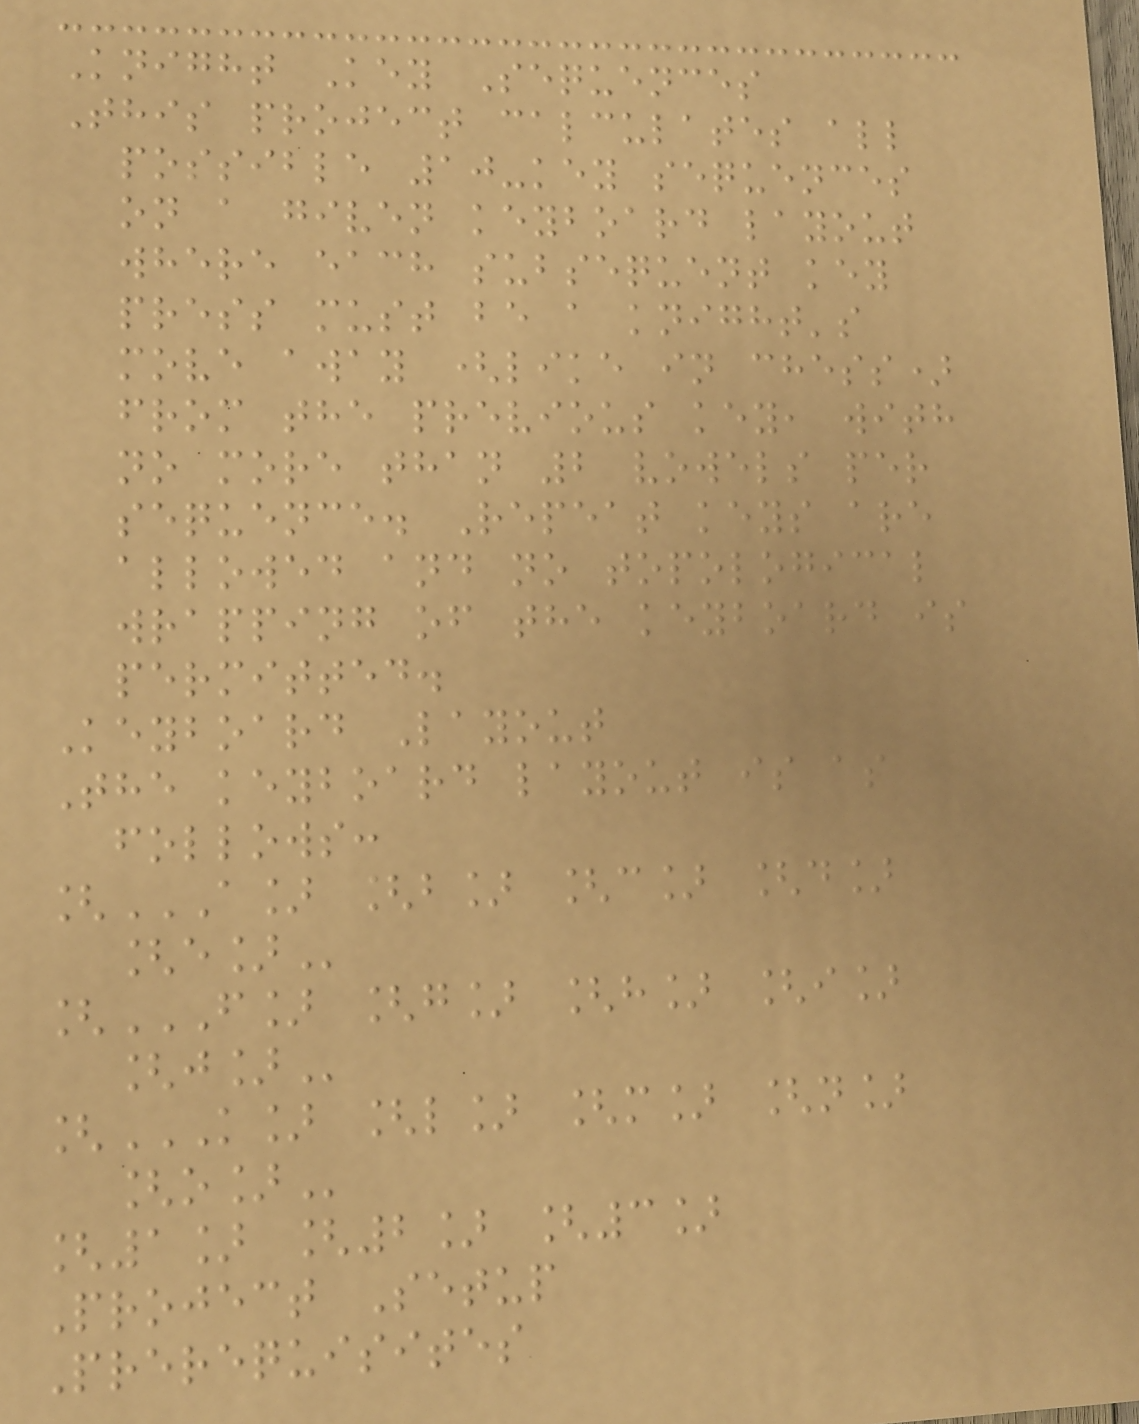Knight Key Sequences
This project calculates all
possible 10-key sequences
on a given keyboard layout
where each subsequent key
press must be a knight's
move away (like in chess)
from the previous key, with
no more than 2 vowels per
sequence. Repeat keys are
allowed and no topological
wrapping of the keyboard is
permitted.
Keyboard Layout
The keyboard layout is as
follows:
[A] [B] [C] [D]
[E]
[F] [G] [H] [I]
[J]
[K] [L] [M] [N]
[O]
[1] [2] [3]
Project Setup
Prerequisites
